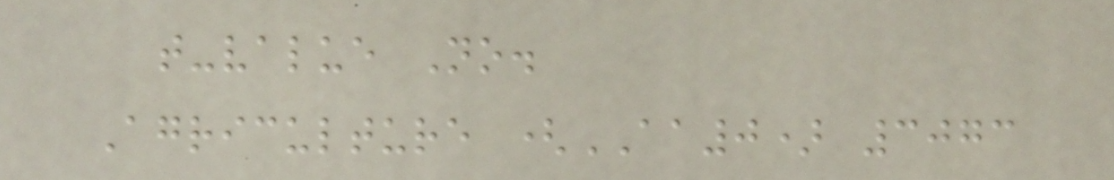t-value No.
Agriculture (AA0) 3073
